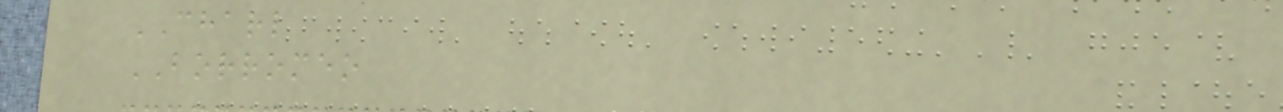CHARL
BORROMEO
